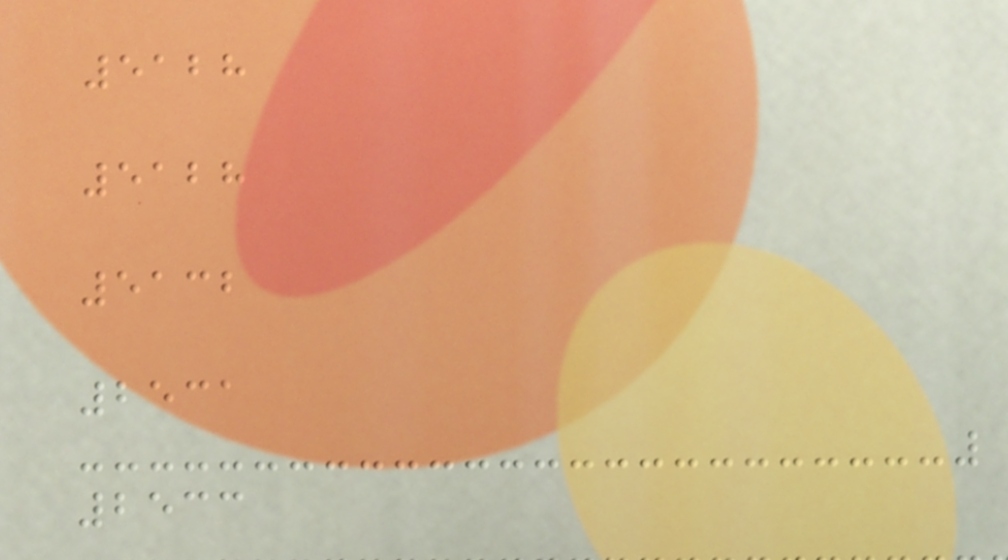5128
5128
5132
2531
2533
